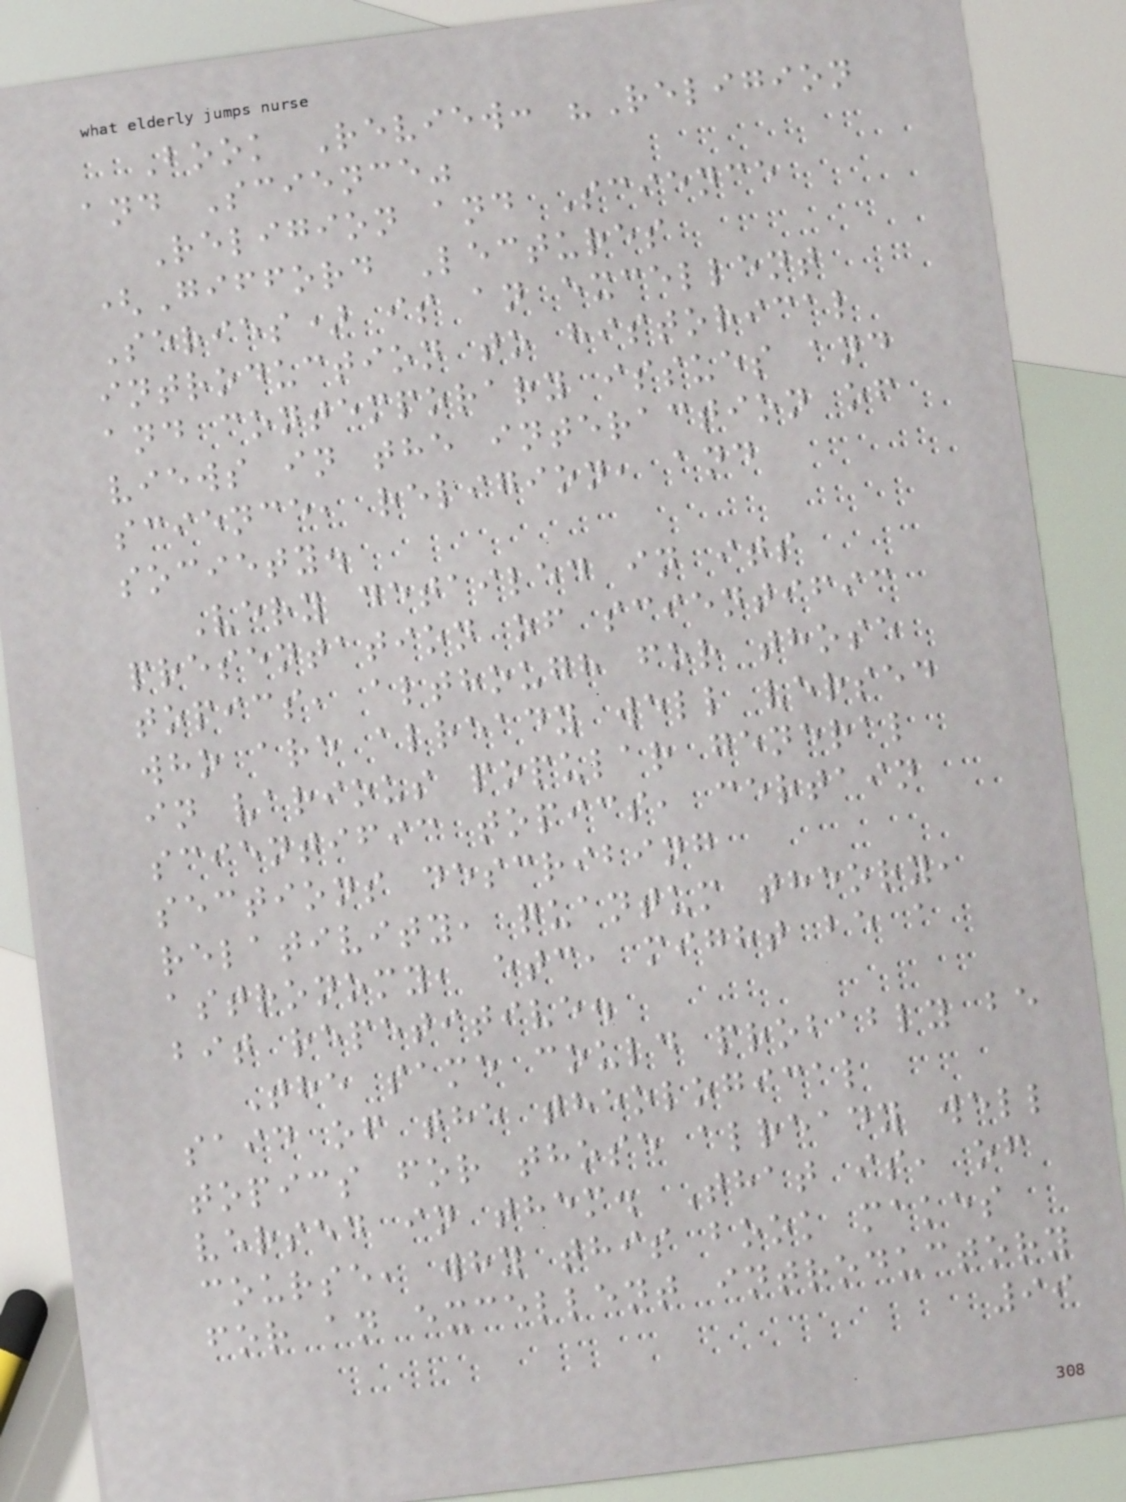Book Review: "Religion
and Science"
Religion and Science
(Gifford Lectures
Series) is an excellent
introduction to historical
and contemporary issues and
views in the interaction of
science, religion, and
society.
Very detailed in its
presentation of scientific
topics, although for those
who are already well versed
in various popular general
scientific topics, certain
sections describing
relativity, quantum theory,
astronomy, etc, might be a
bit repetitive.
The same could probably be
said of the theological
topics for those already well
versed in them. That is, of
course, why this book makes
for an excellent introductory
99
